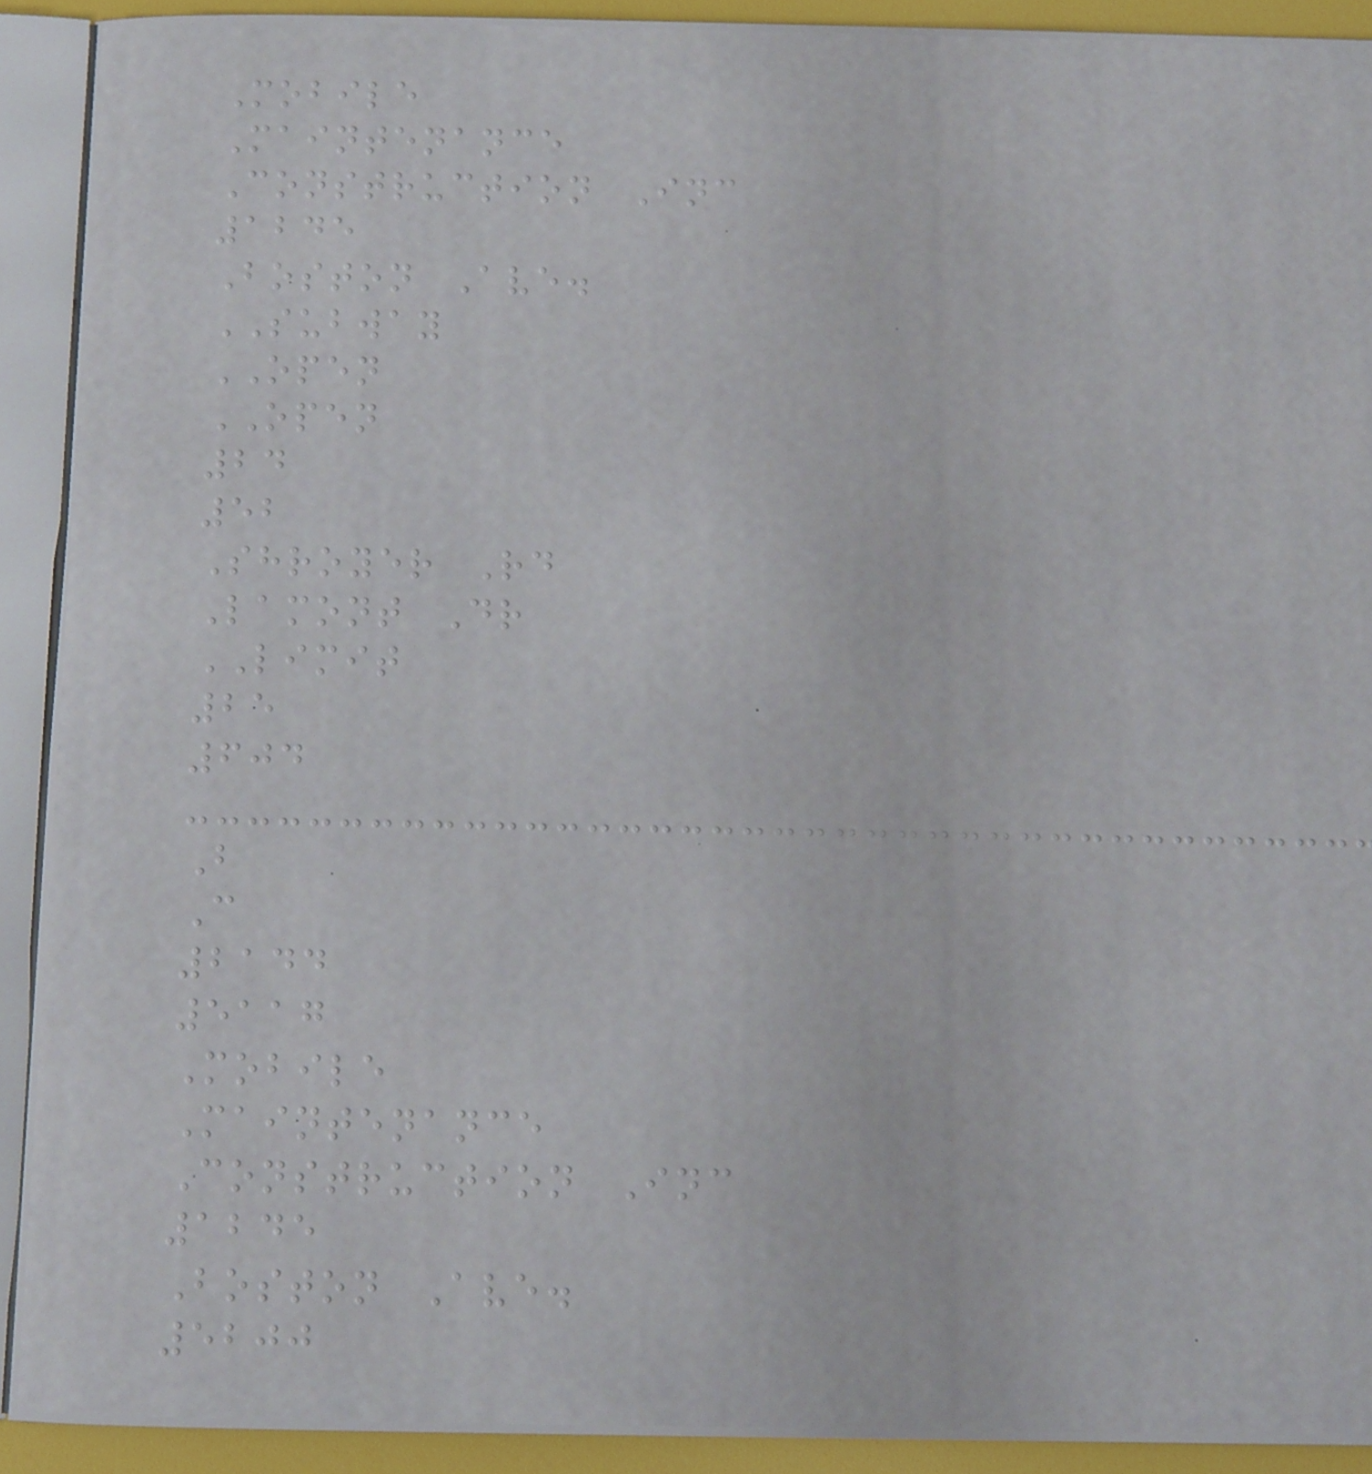Mobile
Maintenance
Construction Inc
1245
Boston Ave.
SUBWAY
OPEN
OPEN
24
52
Shroyer Rd
Lamont Dr
LIMIT
25
604
B
C
2144
5117
Mobile
Maintenance
Construction Inc
1245
Boston Ave.
5200
